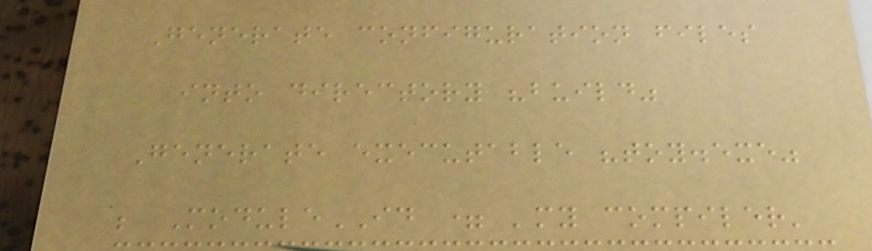Generate configuration files
into directory "build"
Generate executable "toy.exe"
; ModuleID = 'my compiler'
